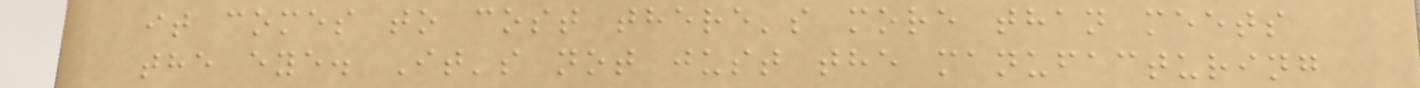it comes to cost there's more than meets
the eye. It's not just the manufacturing
